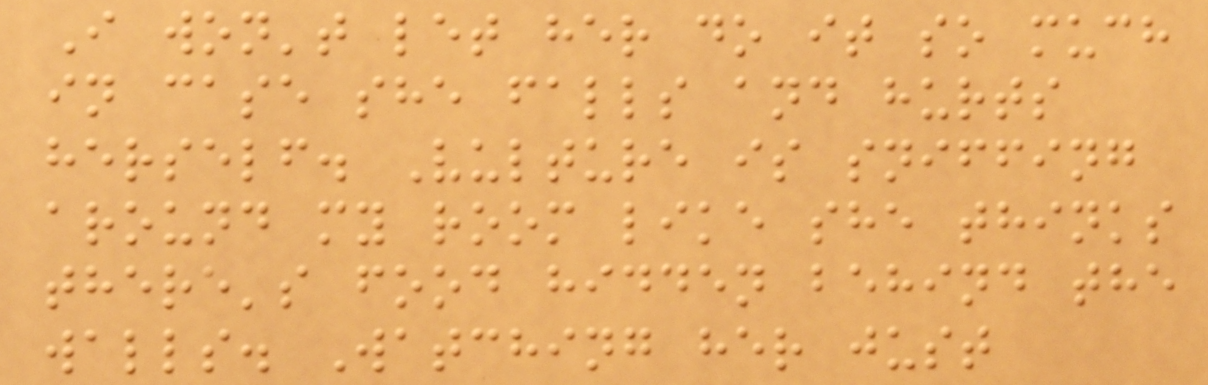I won't let her do it so much
in case she falls and hurts
herself. Vulture is sniffing
around my room like she thinks
there's food hidden behind the
walls. Watching her just
